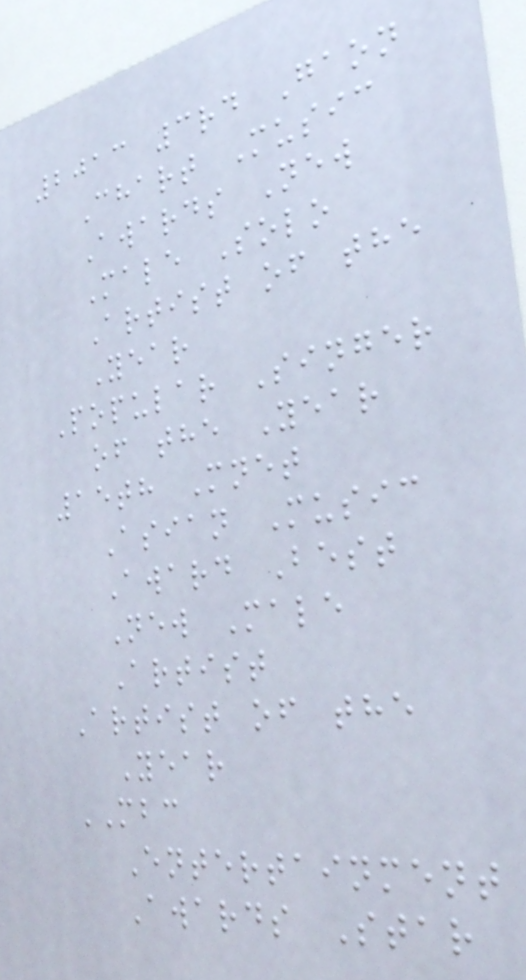2013 3rd Gaon
Chart Music
Awards New
Male Solo
Artist of the
Year
Popular Singer
of the Year
15th Mnet
Asian Music
Award Best
New Male
Artist
Artist of the
Year
MBC
Entertainment
Awards Star
